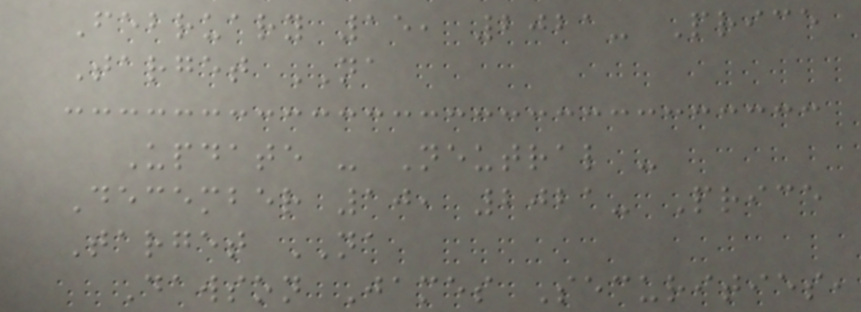February 15, 2021- Price
Target NA
Update - Neutral -
December 10, 2021- Price
Target NA
Dawson James Securities,
